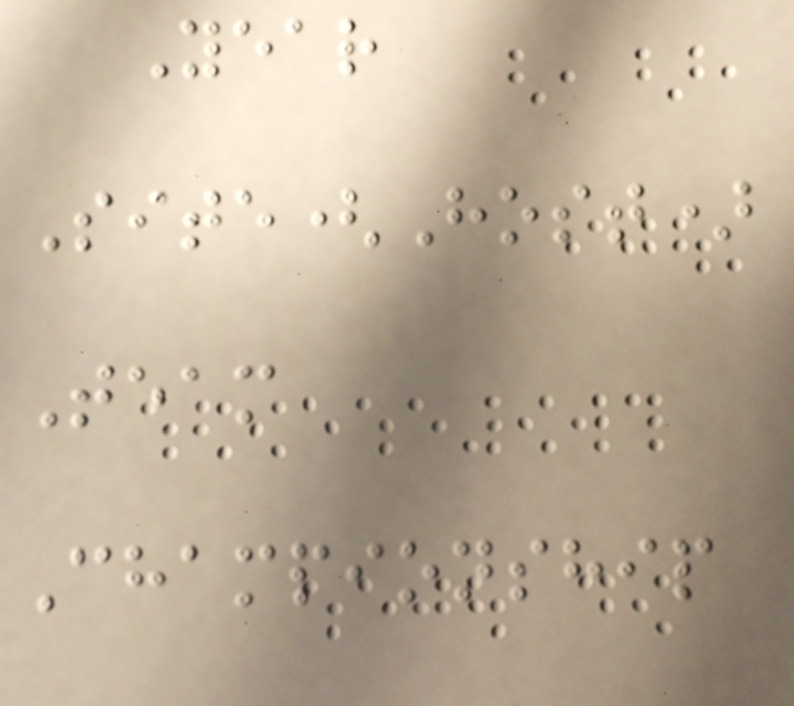Year
Site(Host)
Team
Championship
